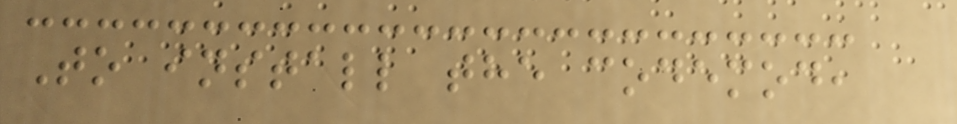To install the codemod,
